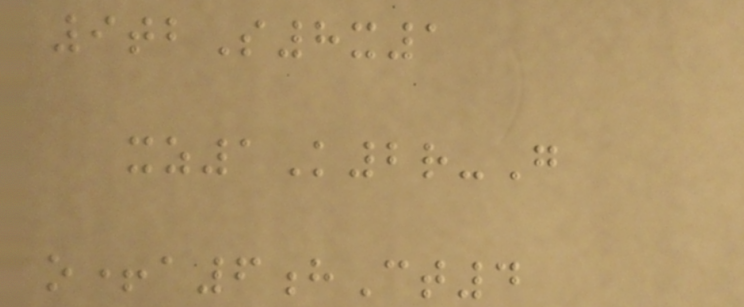9tbS8x1
xz1K2r-G
o+a6hCt4
